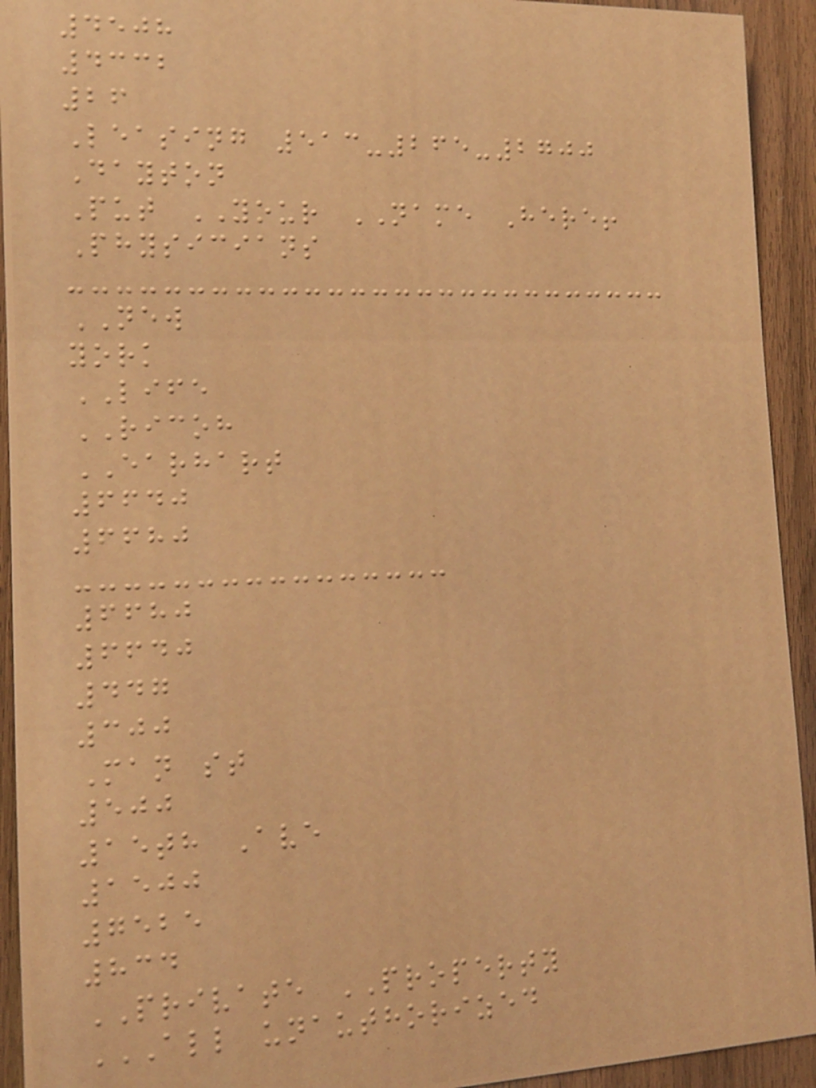4508
4332
26
Leasing 513-265-2700
Dayton
Put YOUR NAME Here!
Physicians
NEW
york
LIFE
RICOH
EARHART
6640
6680
6680
6640
447
300
Man st
500
15th Ave
1500
7525
834
PRIVATE PROPERTY
ALL UNAUTHORIZED
